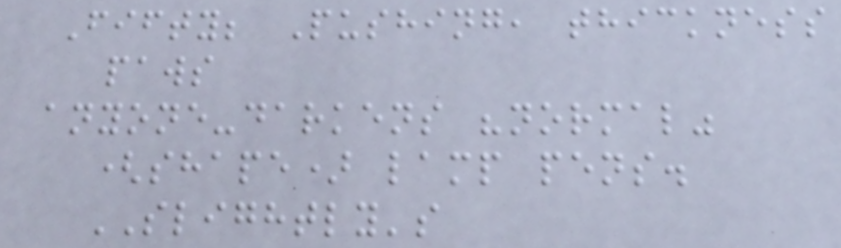Fifty; Pushing, thickness
paws
anyone-darkens "normal"
(shape) lamp pens.
SLIGHTLY's
